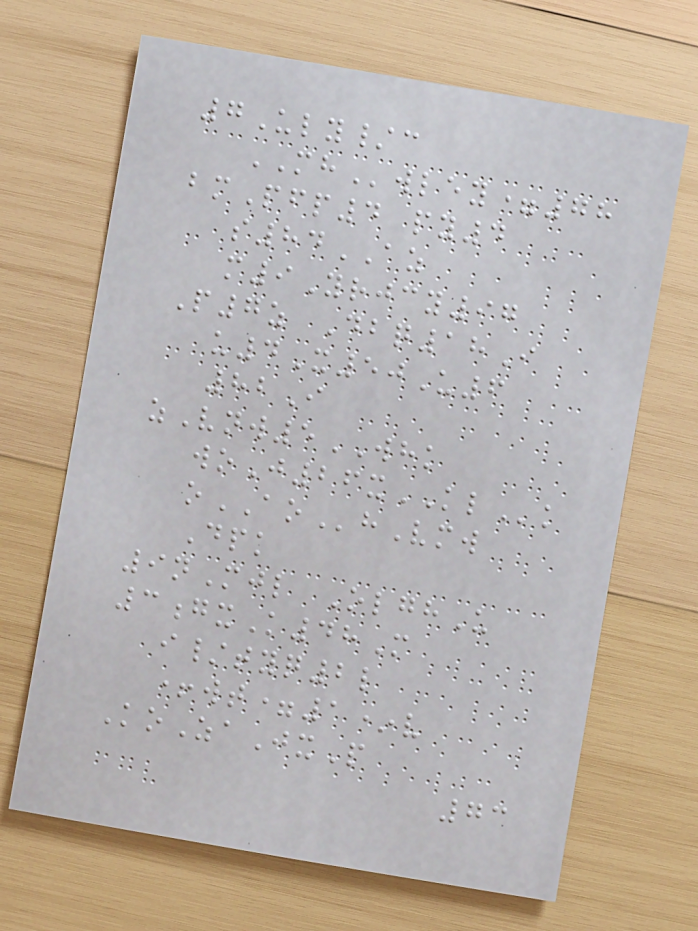7Uly/c
MHwley=78
bmPfp4 py4
s84AZ
m9Yrjcy97
P7z Dbq18I
u4X50U6
82I
zVnw5WHK
woJ26xKLk
oAOhVmw
Dpk
9nMjl OlghU
3gxK48M
i/tyq2l
+wt=1*v
KoZaJxP
73
